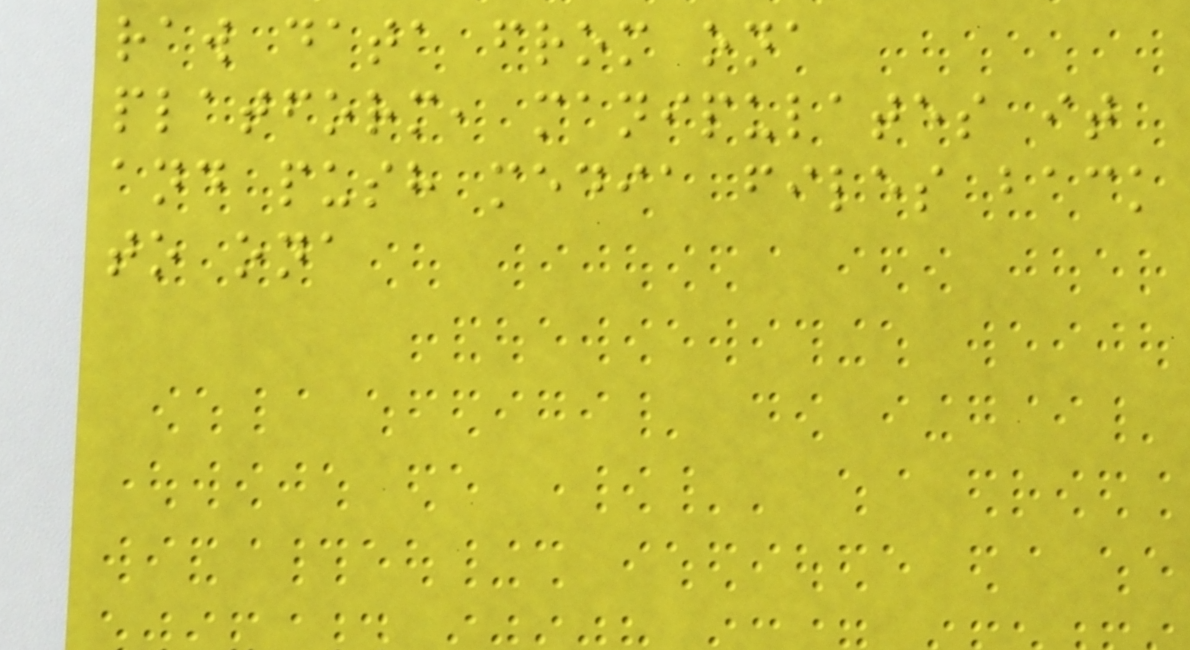raw data from ona
platform, manipulates it
and push media files back
to ona
